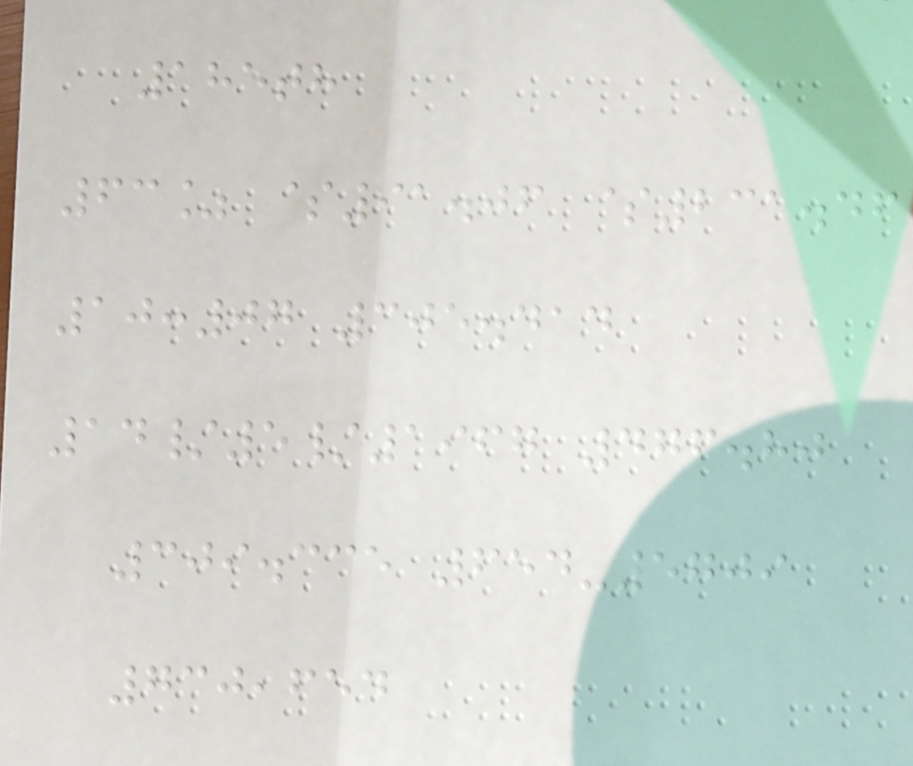185th
63% $91.06 $231.46
10:07 305.414
14/5/1967 476.80
309.335 654-5709
730,654
